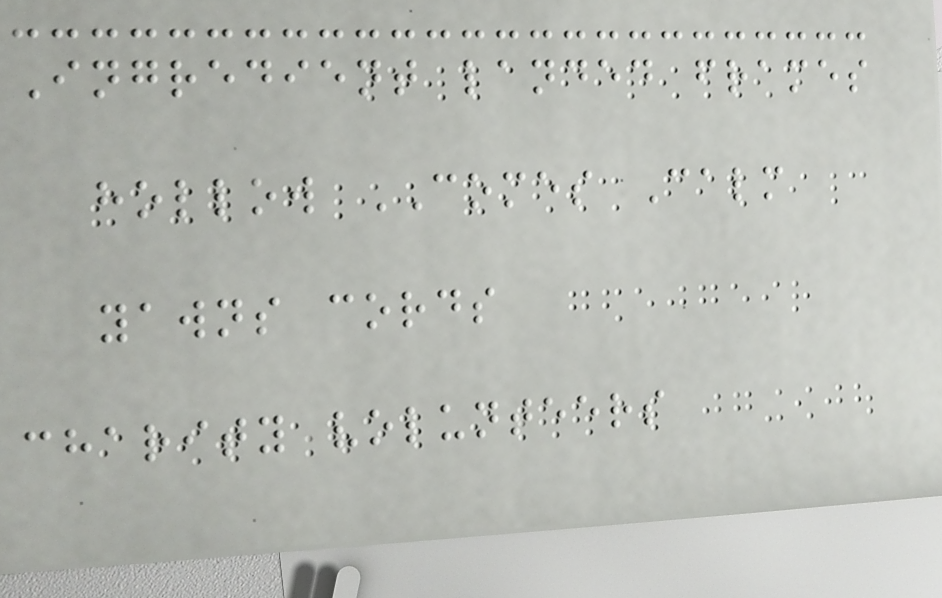Ingredient landed frames
hollow COMES Calm
yawns cords
charity volunteers
